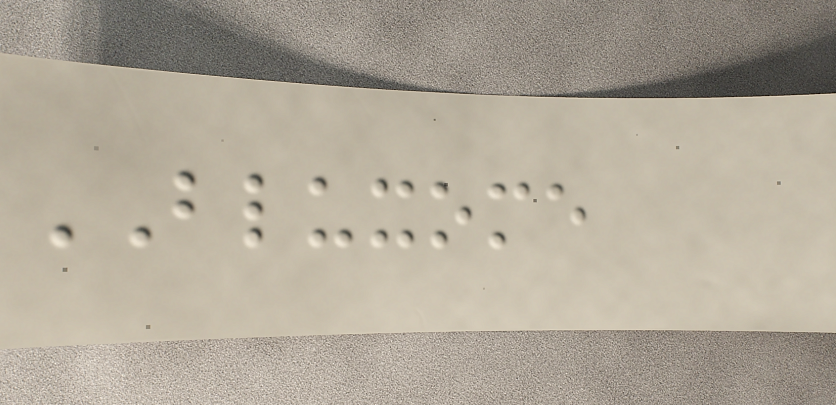BLUXOME
